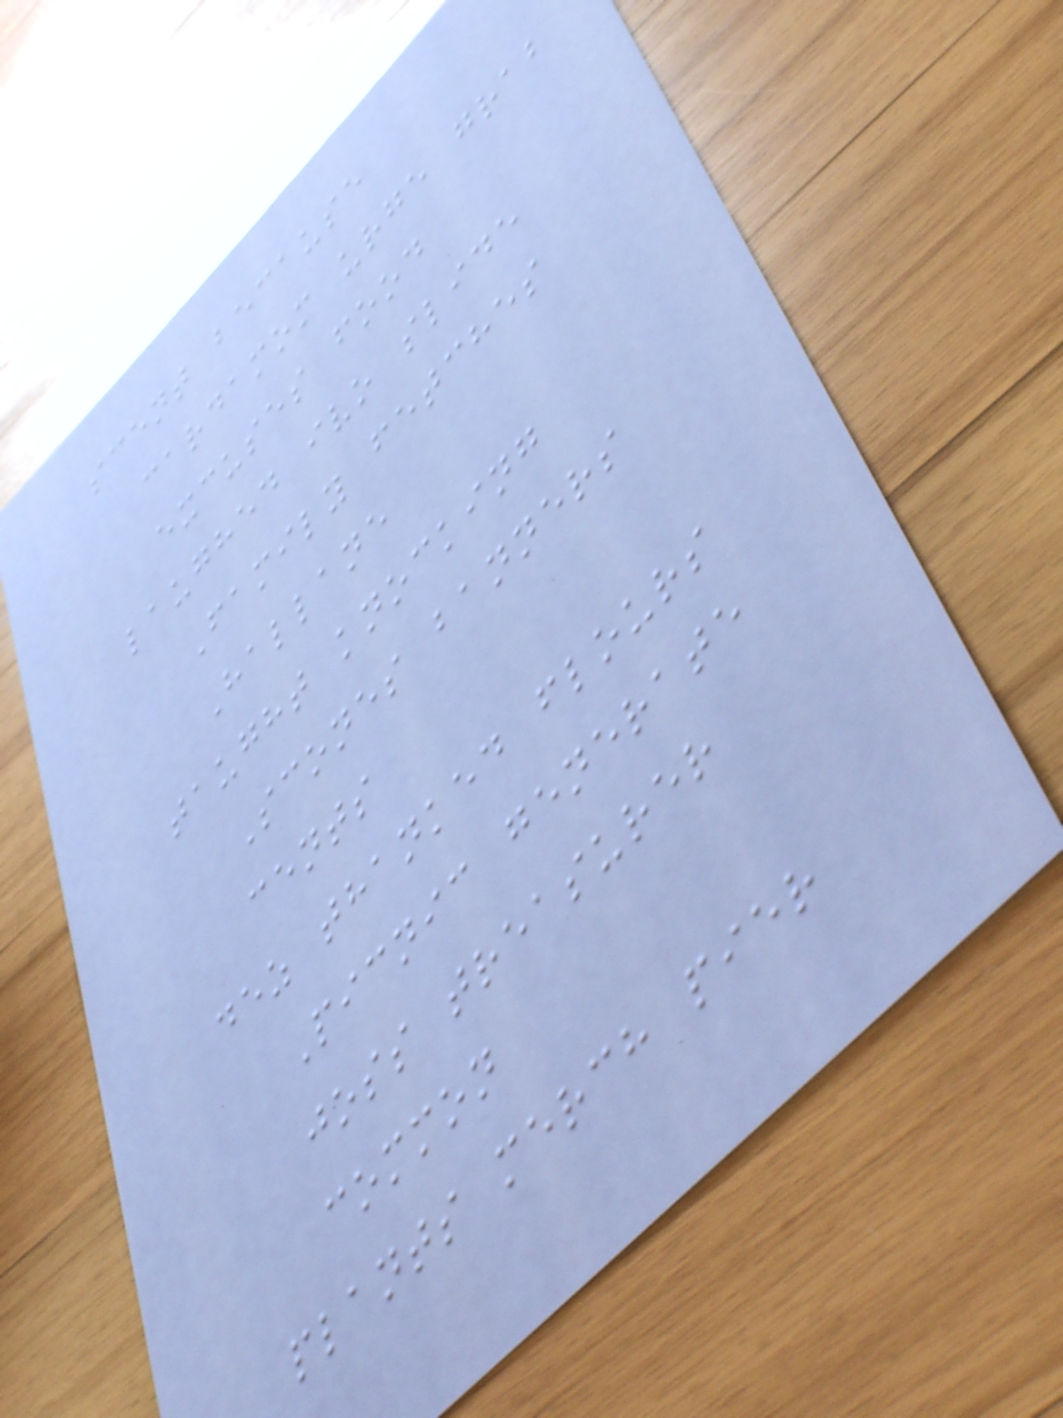scent because
cardamom urge grab
excuses food
laughed ivo slide
Family fetches
Hallane
taught knocking
Scones banners
cents
dez thanked flours
Picnic generate
joss treasurer
common
plants merch pier
